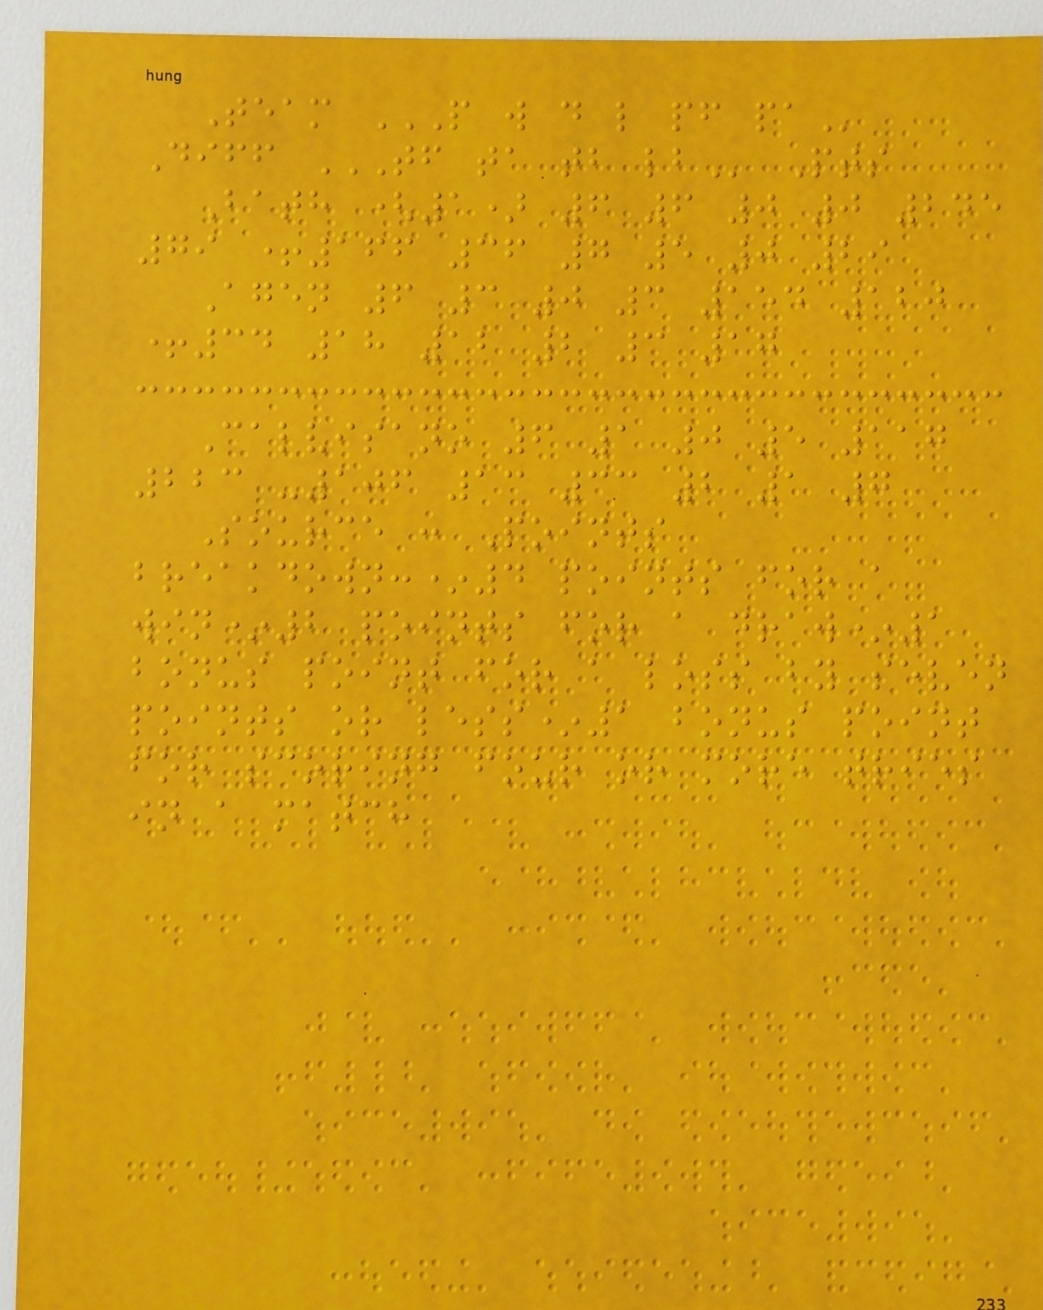Team P W D L PF PA
Diff TF TA TB LB Pts
Bath (1) 6 6 0 0 245
79 +166 36 7 5 0 29
Agen 6 3 0 3 154 120
+34 18 12 2 3 17
Calvisano 6 1 0 5 117
223 -106 13 33 2 1 7
Source : Points
breakdown:*4 points for a
win*2 points for a draw*1
bonus point for a loss by seven
points or less*1 bonus point
for scoring four or more tries
in a match
